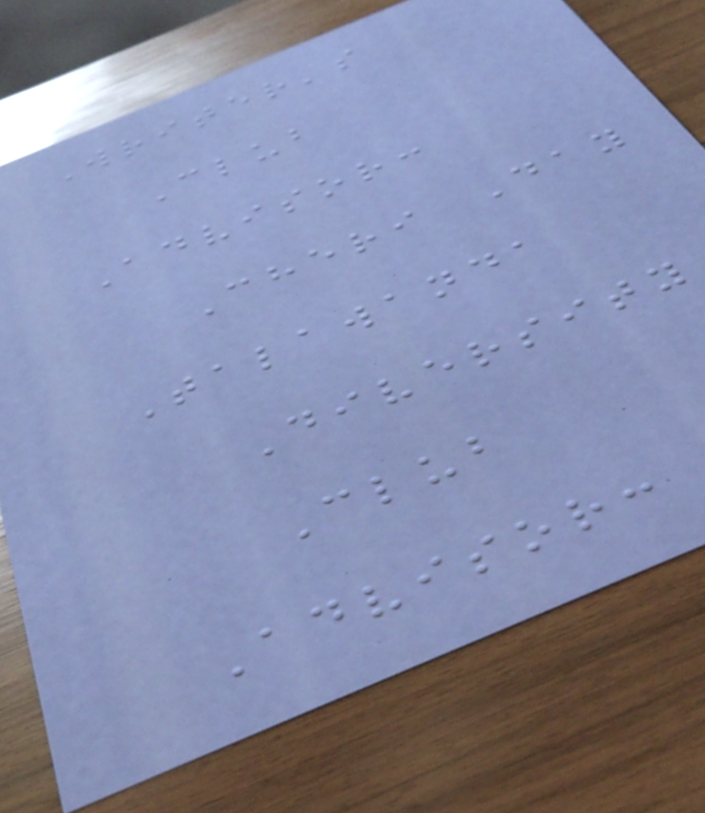Writer's
Club
Advisor:
Cheri Day
Talawanda
Diversity
Club
Advisor:
